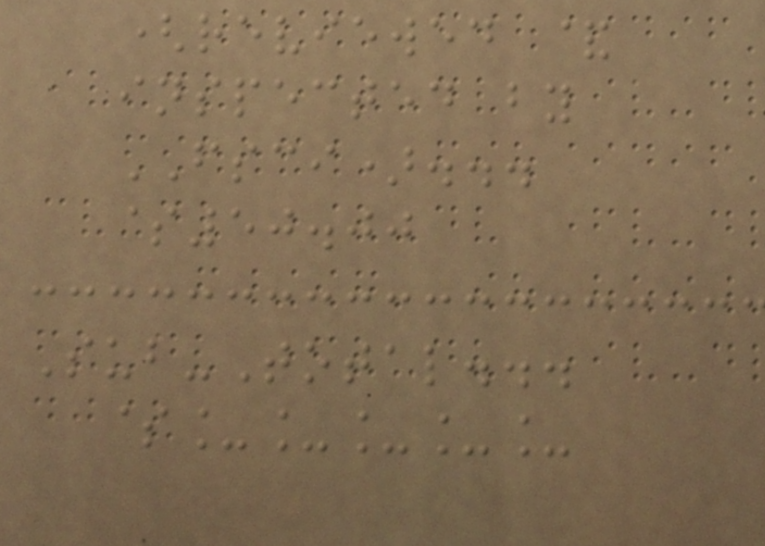(reviewed &
inspected by
FSCI)...
$50.00
Sub-Total...
$_____
